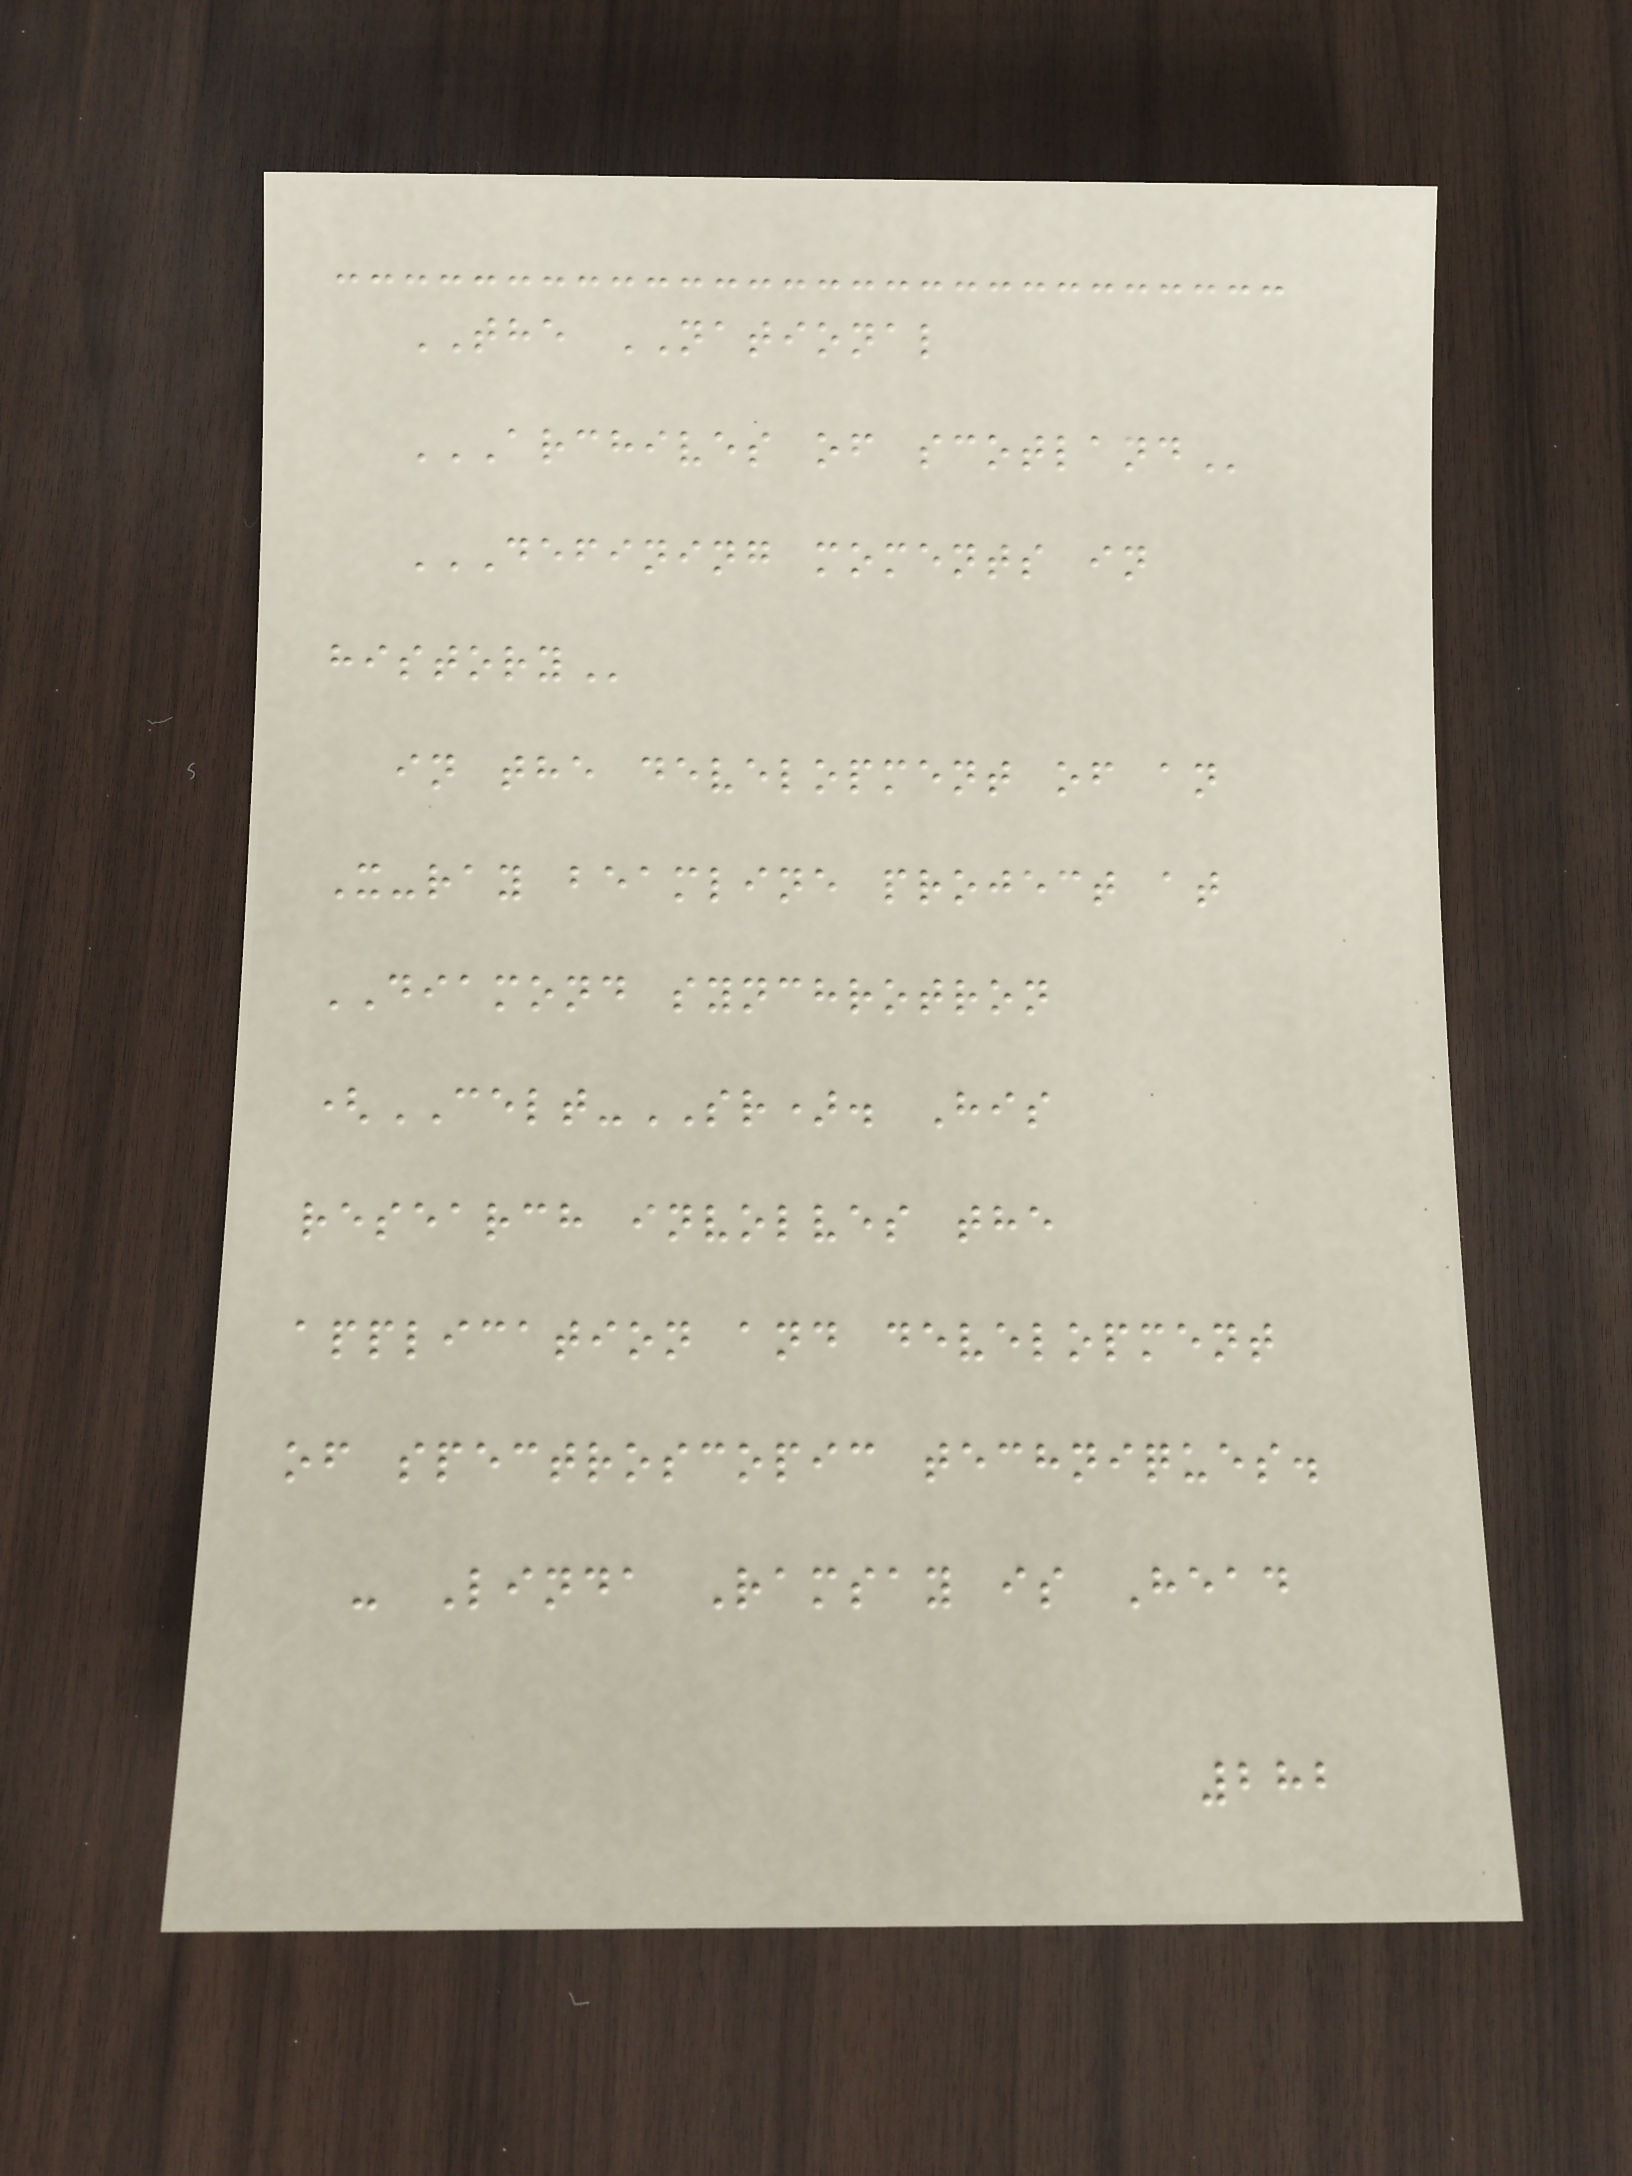THE NATIONAL
ARCHIVES OF SCOTLAND
DEFINING MOMENTS IN
HISTORY
in the development of an
X-ray beamline project at
DIAMOND synchrotron
(CELT-SR). His
research involves the
application and development
of spectroscopic techniques.
- Linda Ramsay is Head
282
